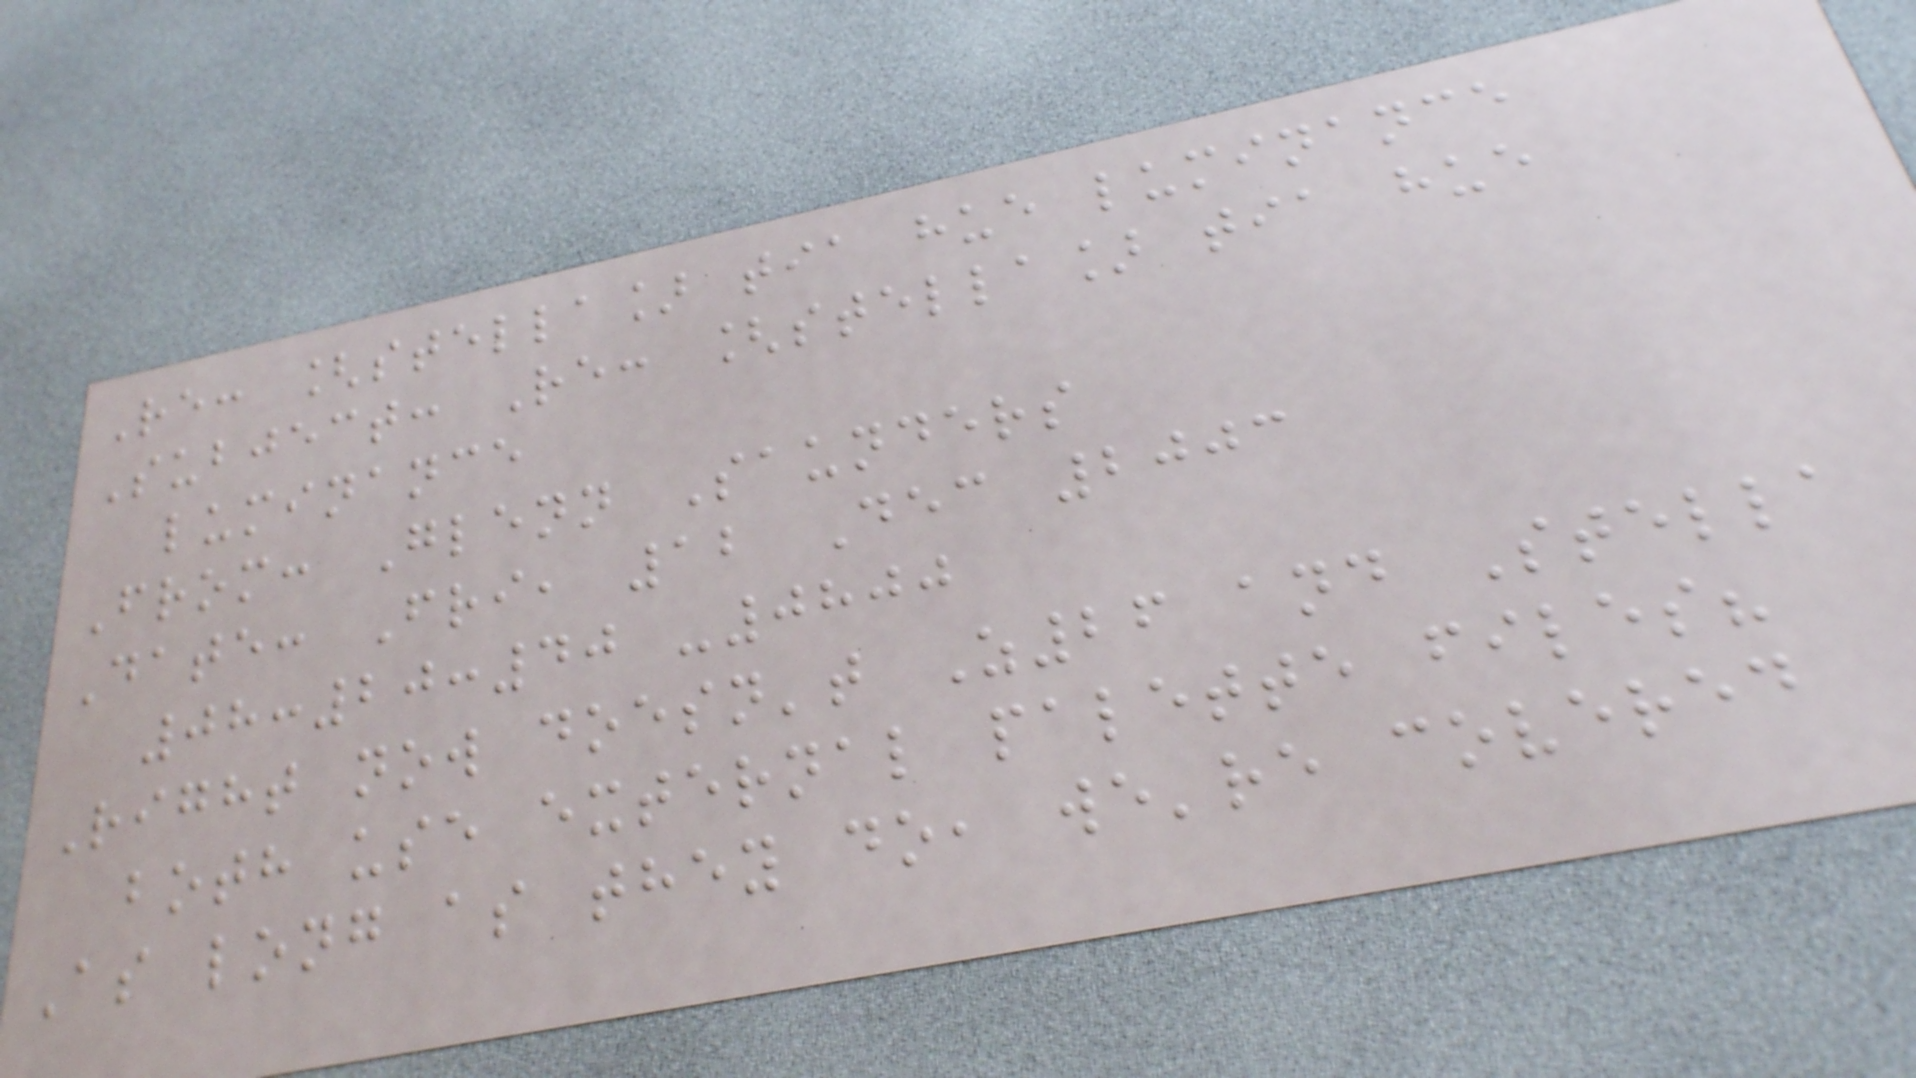Re: [stella] tia hue luminance
Subject: Re: [stella] tia hue
luminance
From: Glenn Saunders
Date: Fri, 12 Dec 2003
08:20:40 -0800
Right now doesn't Z26 and Stella
both use external palette files?
As long as they do, we're covered
